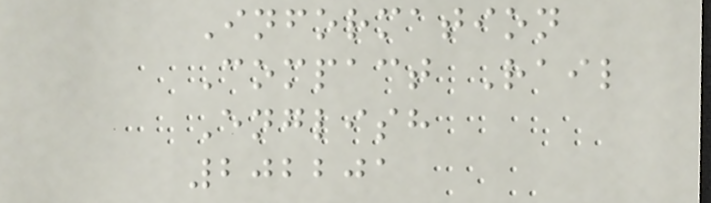Information
Compact Rail
English
202201
